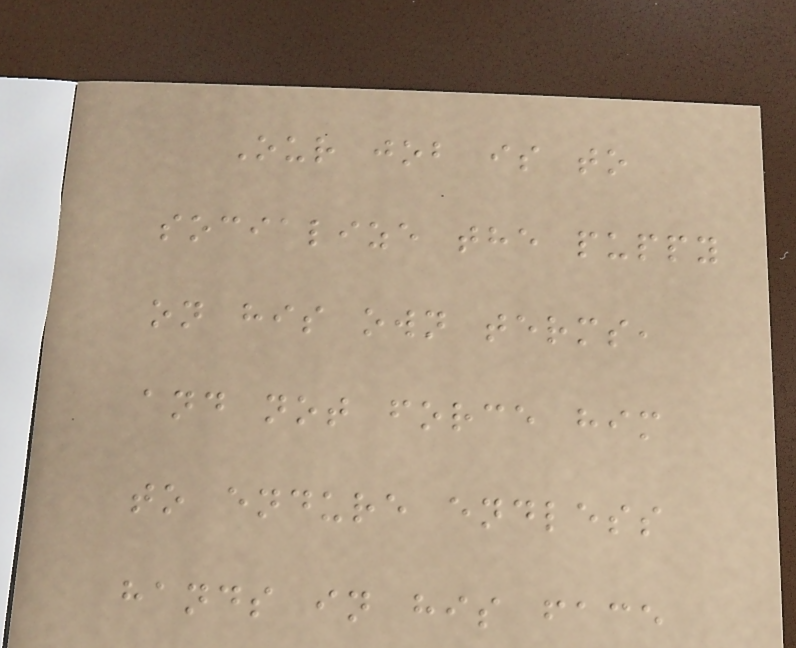Our job is to
socialize the puppy
on his own terms,
and not force him
to endure endless
hands in his face
